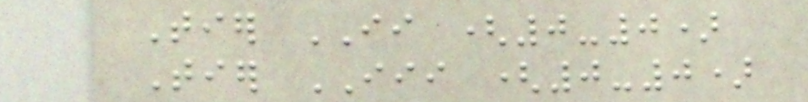Tier II (0-0)
Tier III (0-0)
